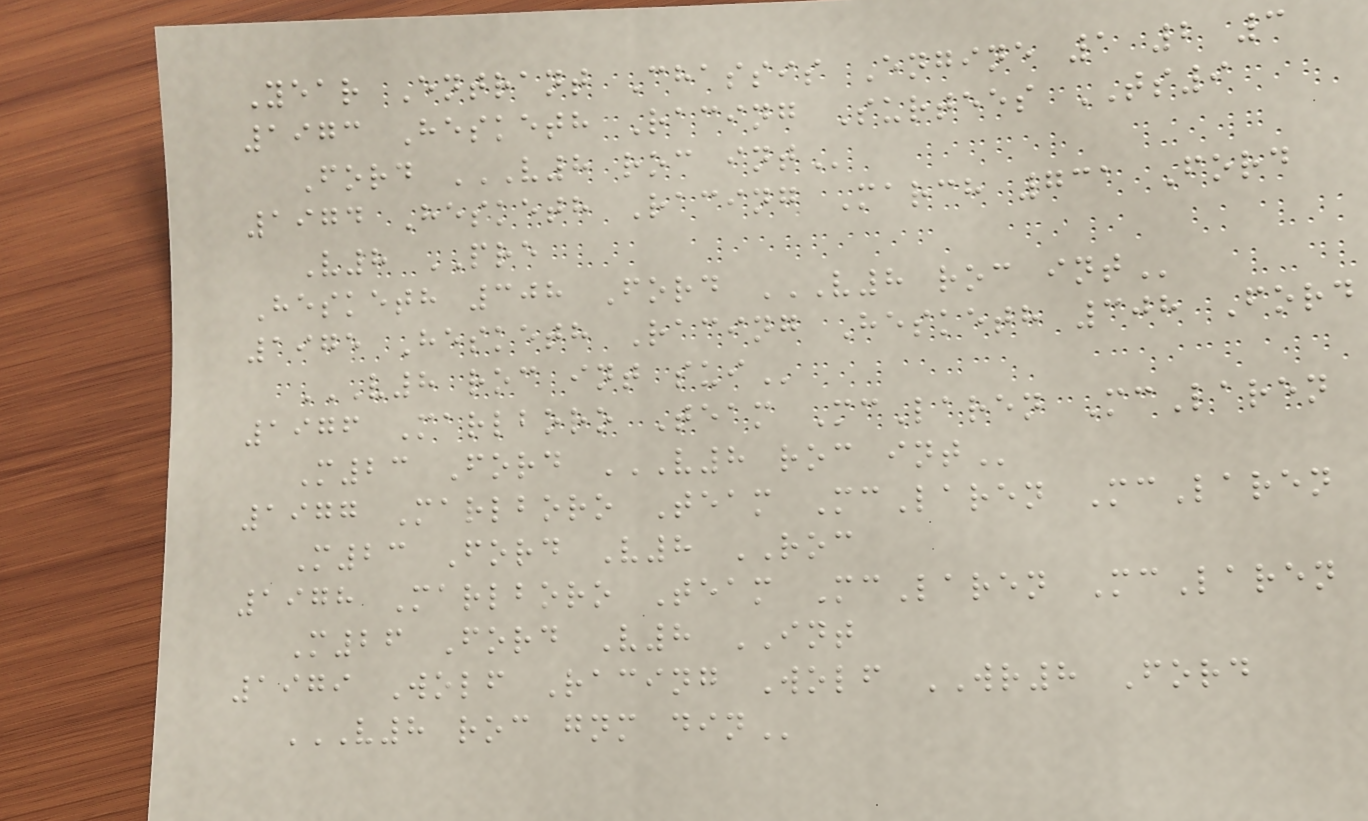Year Entrant Chassis Engine 1 2 3
1973 Hesketh Racing Surtees TS9
Ford V8 ROC INT
1974 Hesketh Racing March 731 Ford
V8 PRE
Hesketh 308 Ford V8 ROC INT
1975 Hesketh Racing Hesketh 308 Ford
V8 ROC INT SUI
1976 Marlboro Team McLaren McLaren
M23 Ford V8 ROC INT
1977 Marlboro Team McLaren McLaren
M23 Ford V8 ROC
1978 Marlboro Team McLaren McLaren
M26 Ford V8 INT
1979 Wolf Racing Wolf WR8 Ford
V8 ROC GNM DIN
